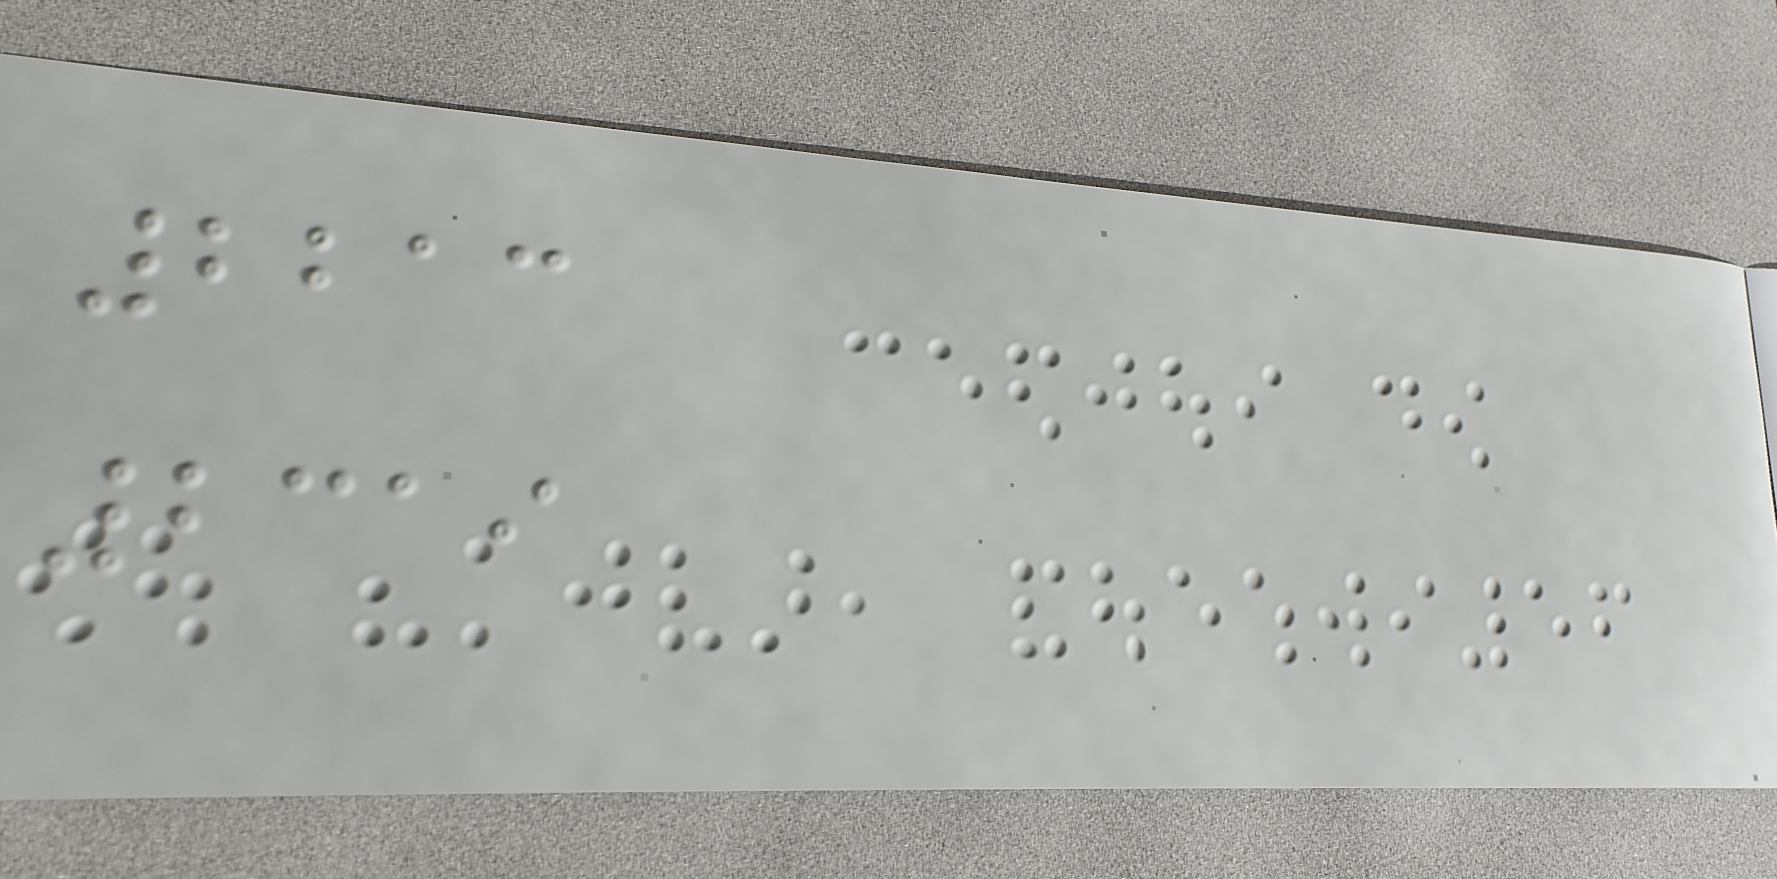2213
2319
